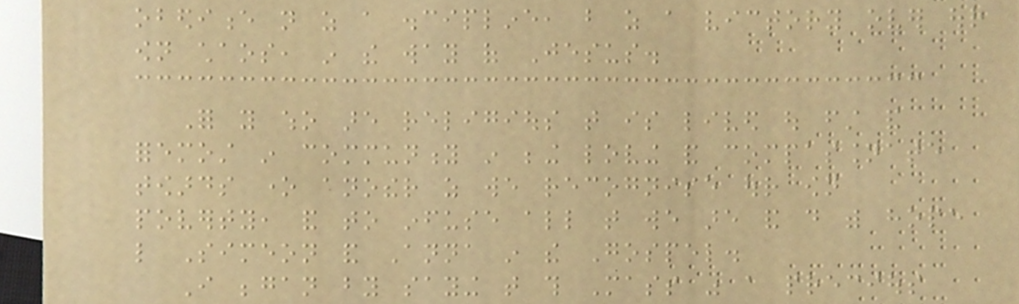obedience not as a discipline, but as a victory over our
own chaos, in the way of Jesus.
For you who are religious that is lived out first and
foremost in community in being loving and compassionate
towards one another as we recognise our own
poverty, and to infuse all that we are and do with hope
like Simeon and Anna in the Gospel.
I began by saying that this Mass was a precious
